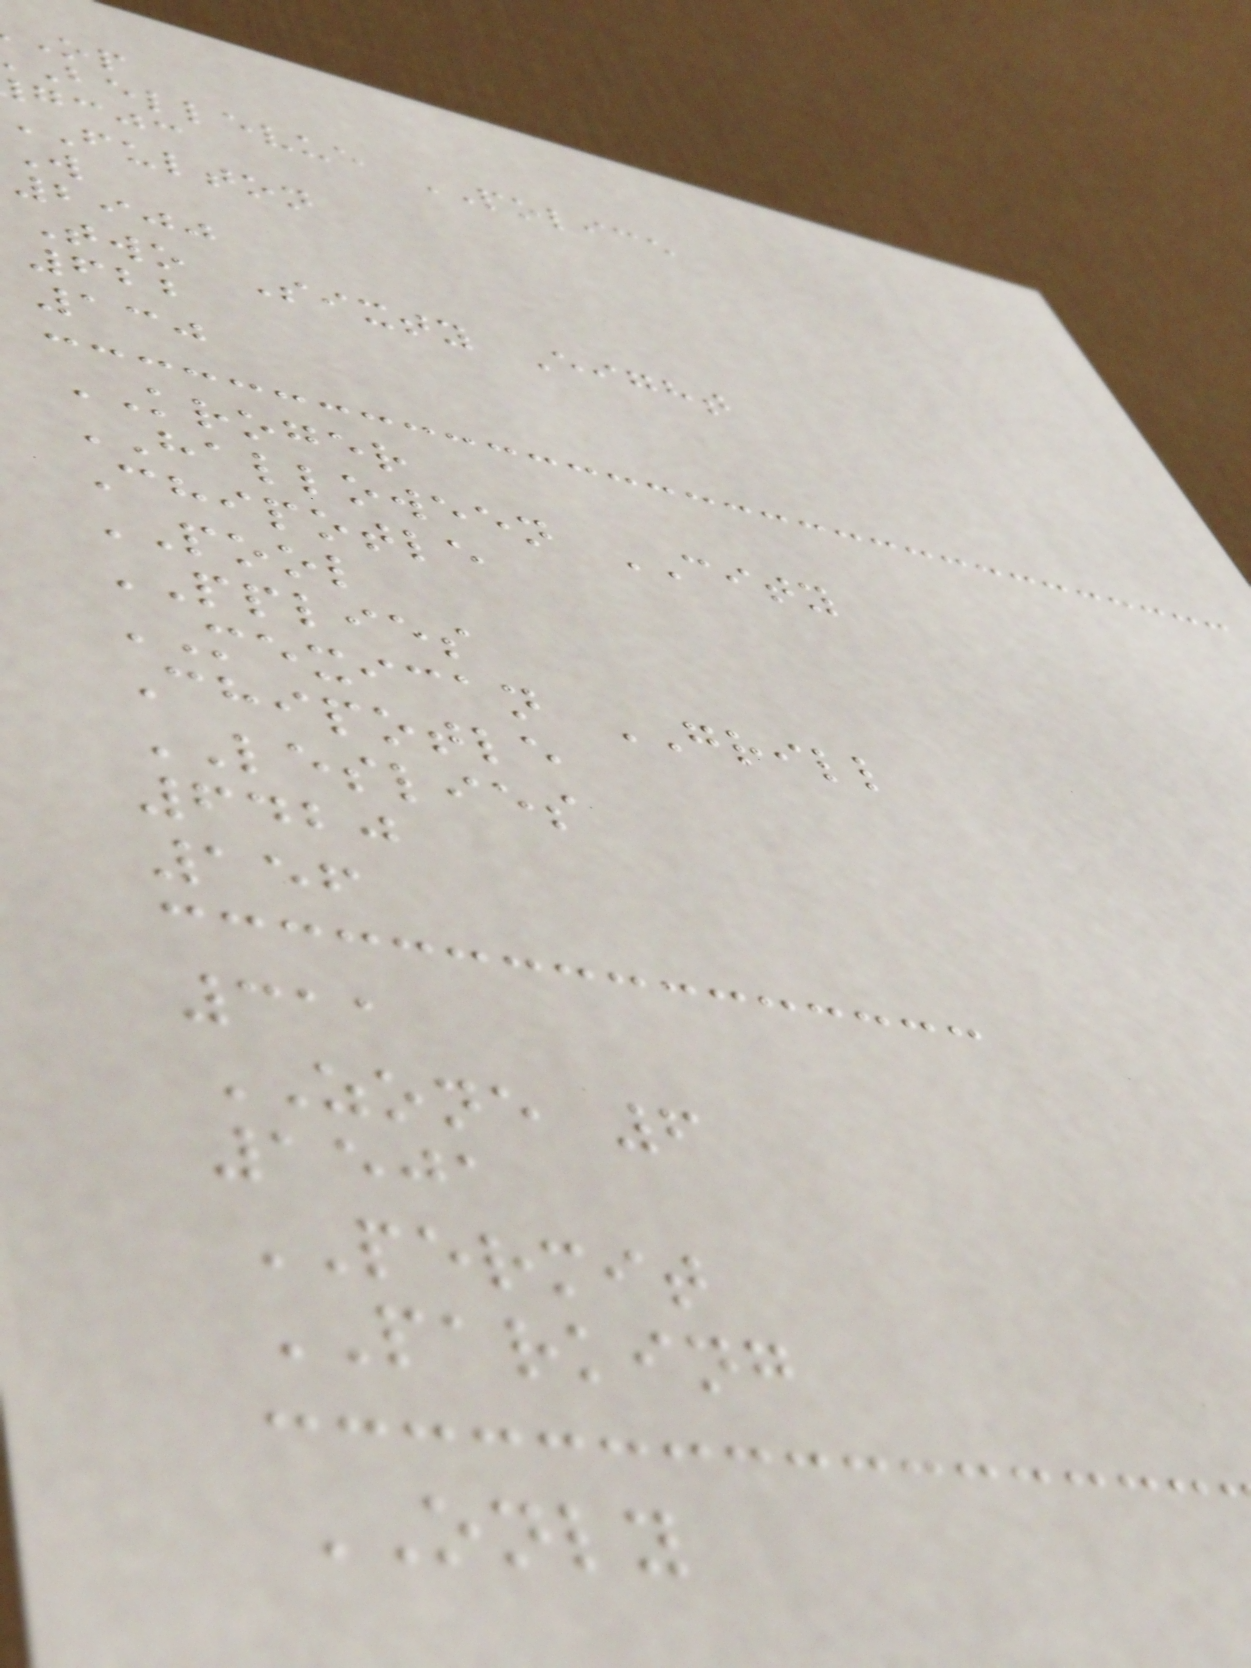bellevue POLICE
gcjc
fulton
W
2900
Two Sixty Eight
622
130
KROGER
HALLOWEEN CITY
Chipotle
POOL
PPLIES
MEXICAN GRILL
Chipotle
LESLIES
6420
156
311
ZONE 6
1501
PERMIT
PARKING
ONLY
